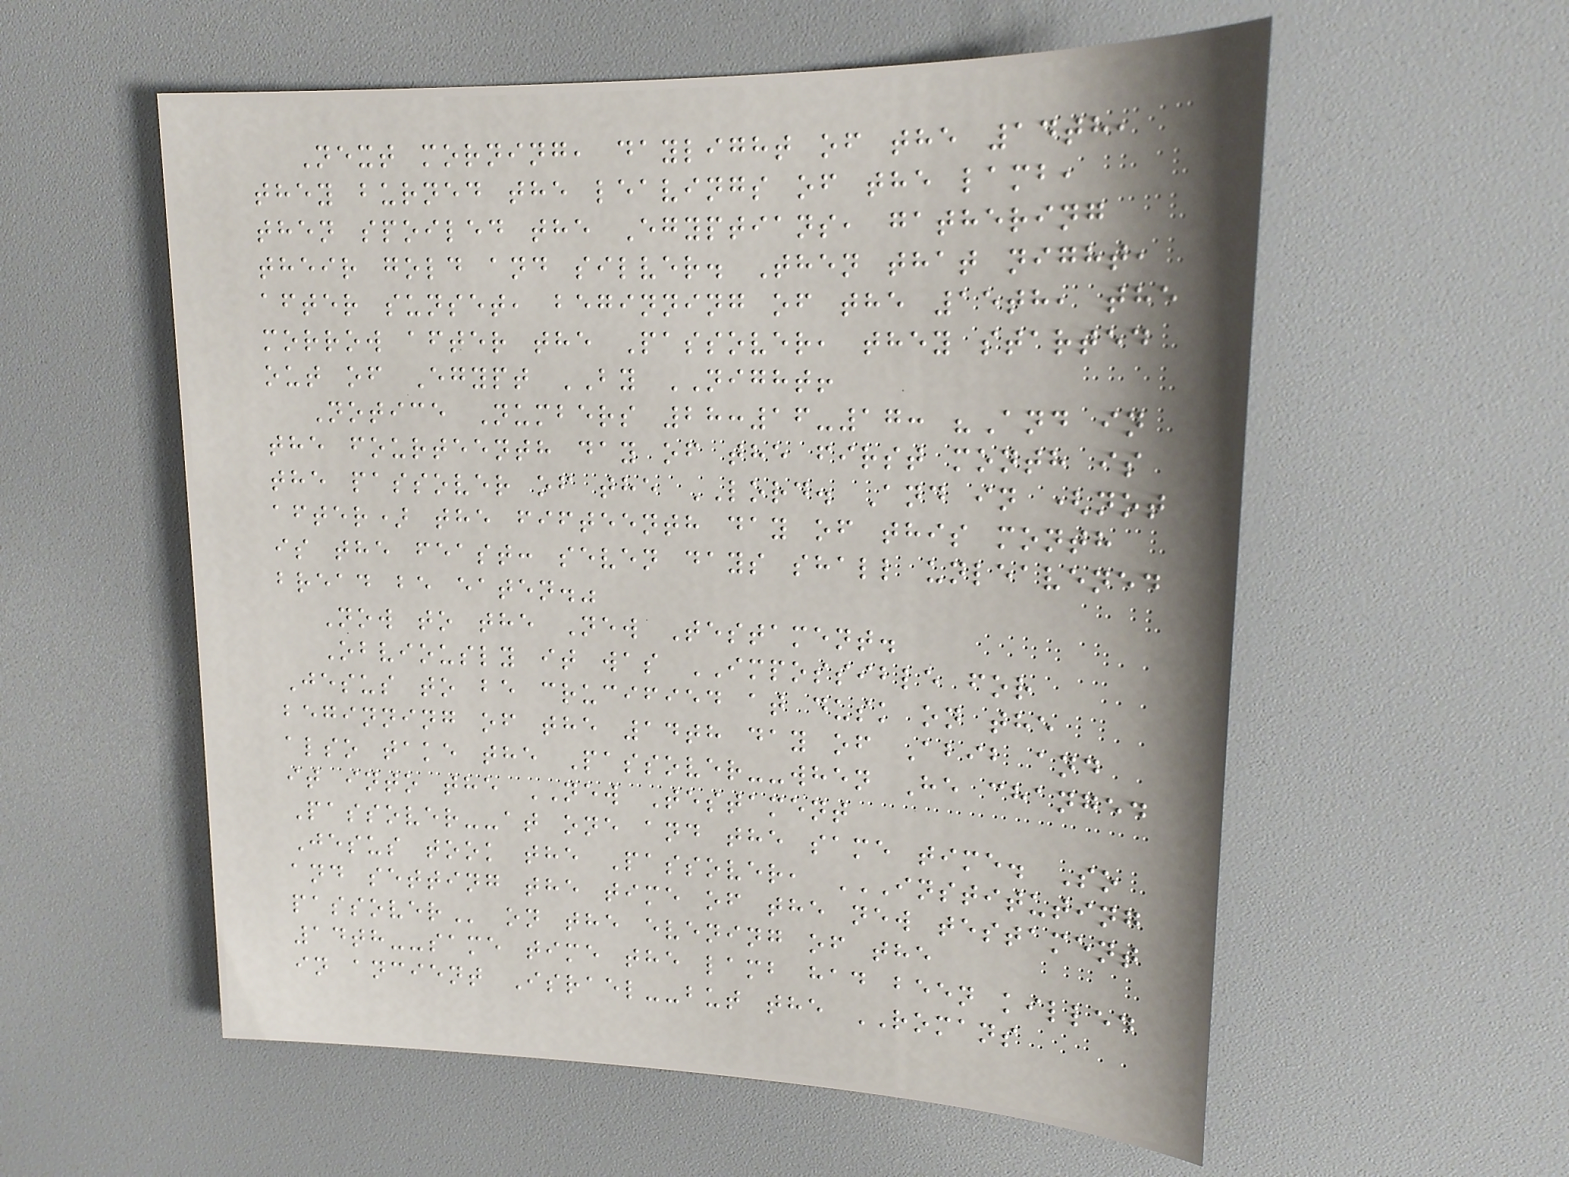Next morning, daylight of the 14th,
they burned the leavings of the lamb,
then spoiled the Egyptians, gathering
their gold and silver. Then that night,
after sunset, beginning of the 15th, the
morrow after the Passover, they started
out of Egypt BY NIGHT!
Notice Numbers 28:16-17: "And in
the fourteenth day of the first month is
the passover of the LORD. And in (not
after) the fifteenth day of this month
is the feast: seven days shall unleavened
bread be eaten."
Now to the New Testament.
Obviously it was IMPOSSIBLE for
Jesus to be crucified at dusk on the
beginning of the 14th day of Abib and
also take the Passover--when He changed
it into the NEW Testament
Passover--at one and the same time. So
Jesus took the Passover, INSTITUTING
AND SETTING THE TIME OF THE NEW TESTAMENT
PASSOVER on the evening of the
14th--same time the lamb had been killed
in ancient Israel--but the ROMANS
